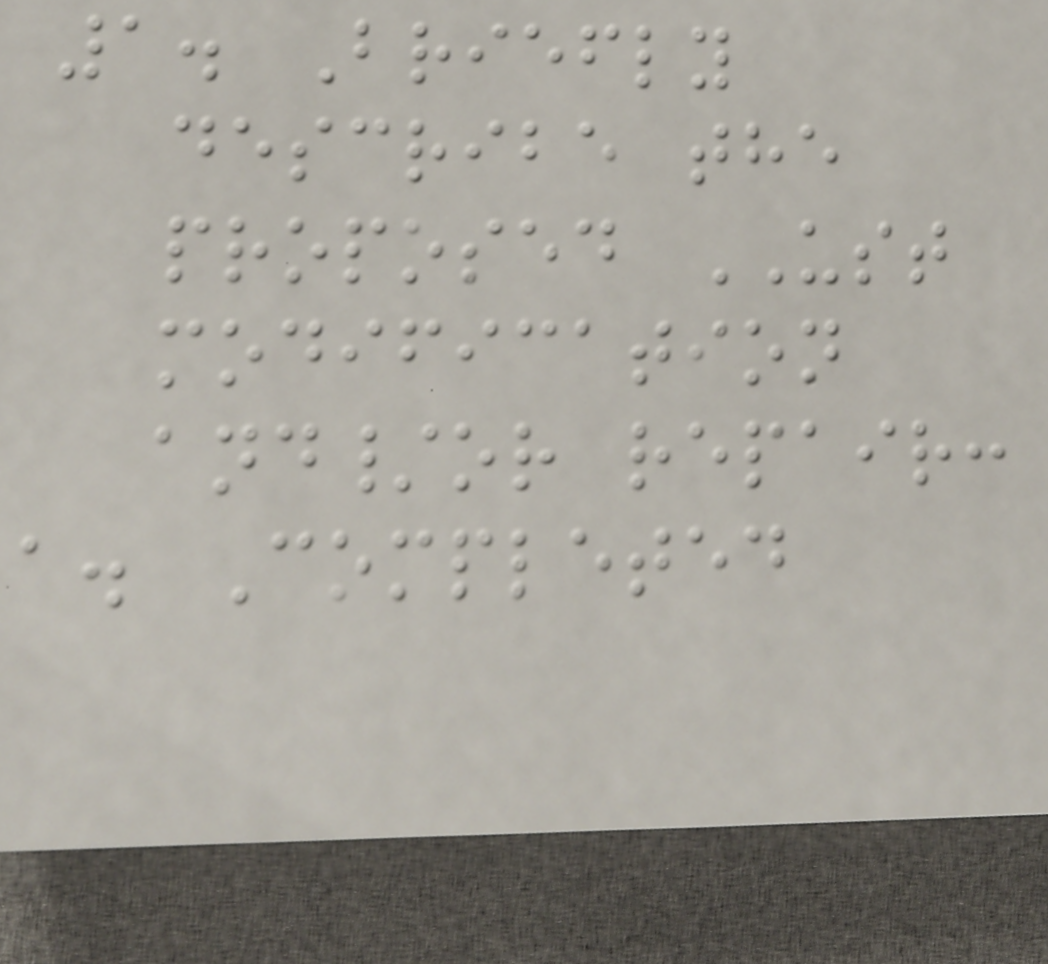1. Briefly
describe the
proposed UST
modification
and/or repair:
a. Completed
